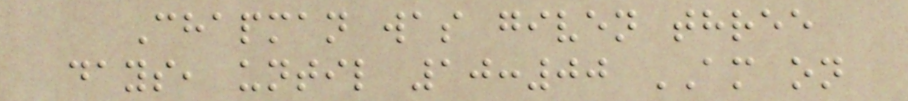Chapman was given three
days, until 10:00 AM on
